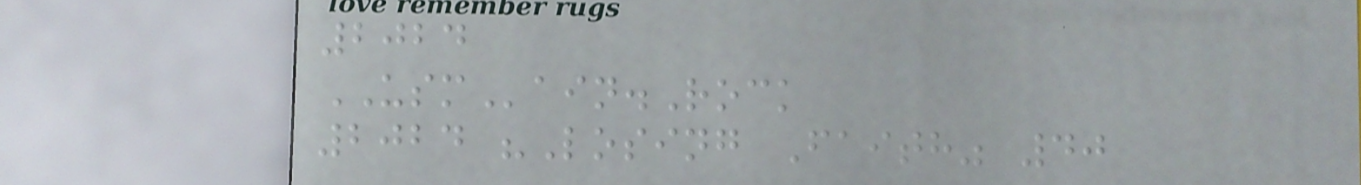2024
USMain.Rock
2024 "Losing Faith" 40
